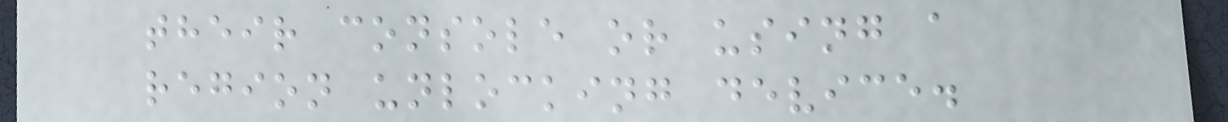their console or using a
region unlocking device.
